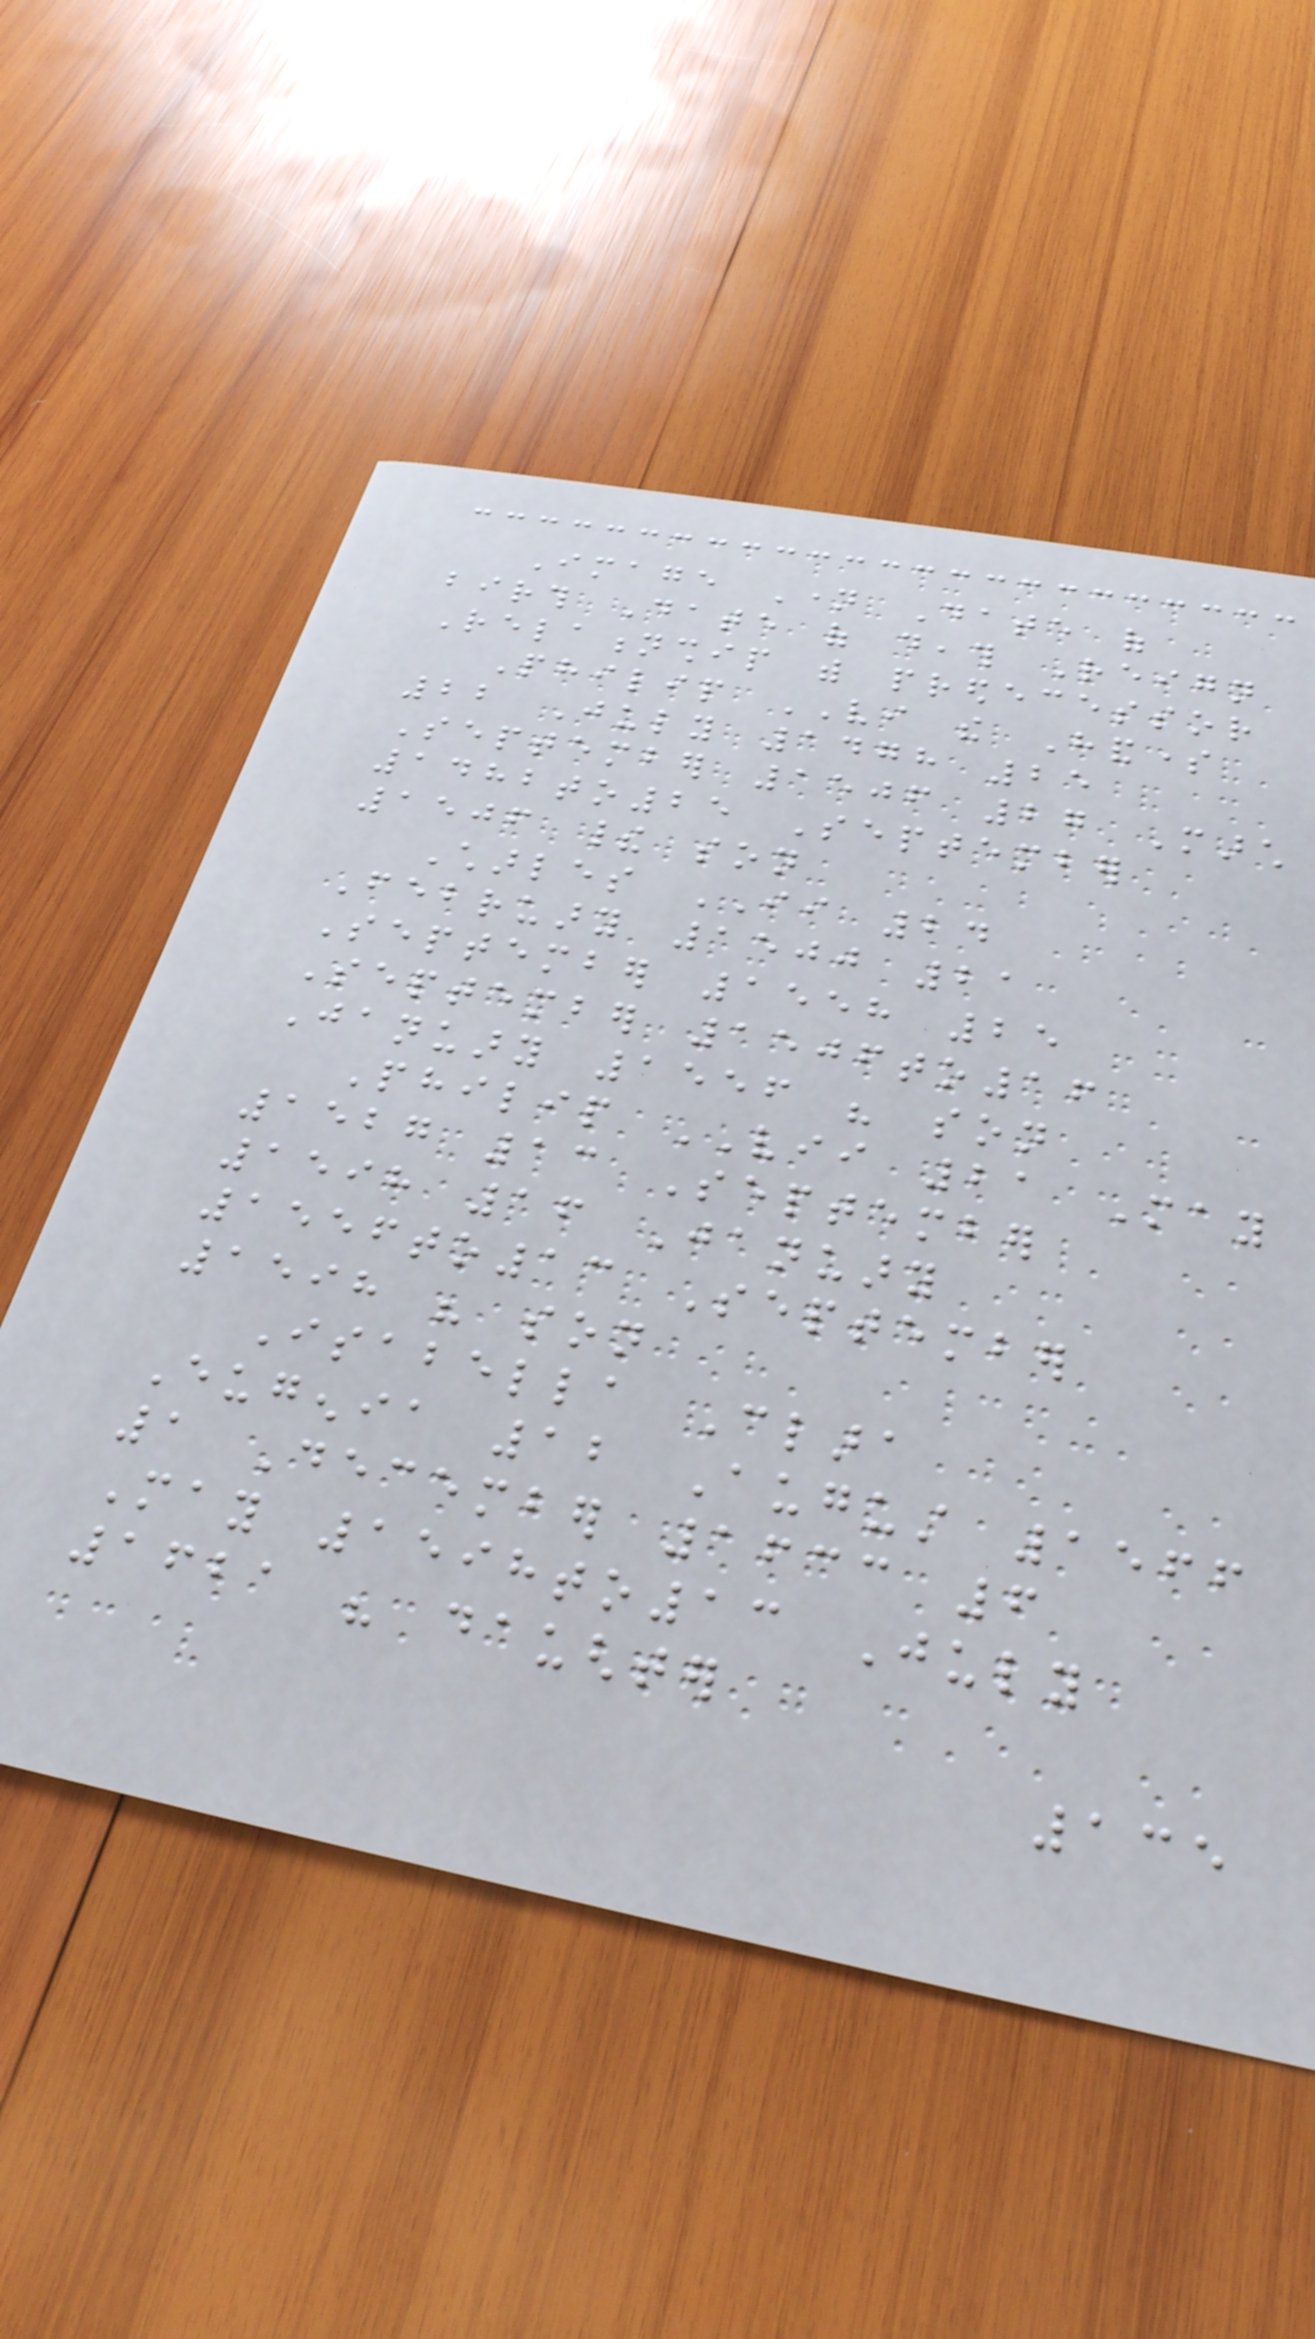Image Name Date of
birth Date of death Reign
Relationship with predecessor
Philip VI the Handsome
22 July 1478 25
September 1506 27 March
1482to25 September
1506 their son
Charles II 24
February 1500 21
September 1558 25
September 1506to16
January 1556 his son
Philip VII 21 May
1527 13 September
1598 16 January
1556to13 September
1598 his son
Isabella Clara
Eugenia 12 August 1566
1 December 1633 6
May 1598to13 July
1621 his daughter
135
